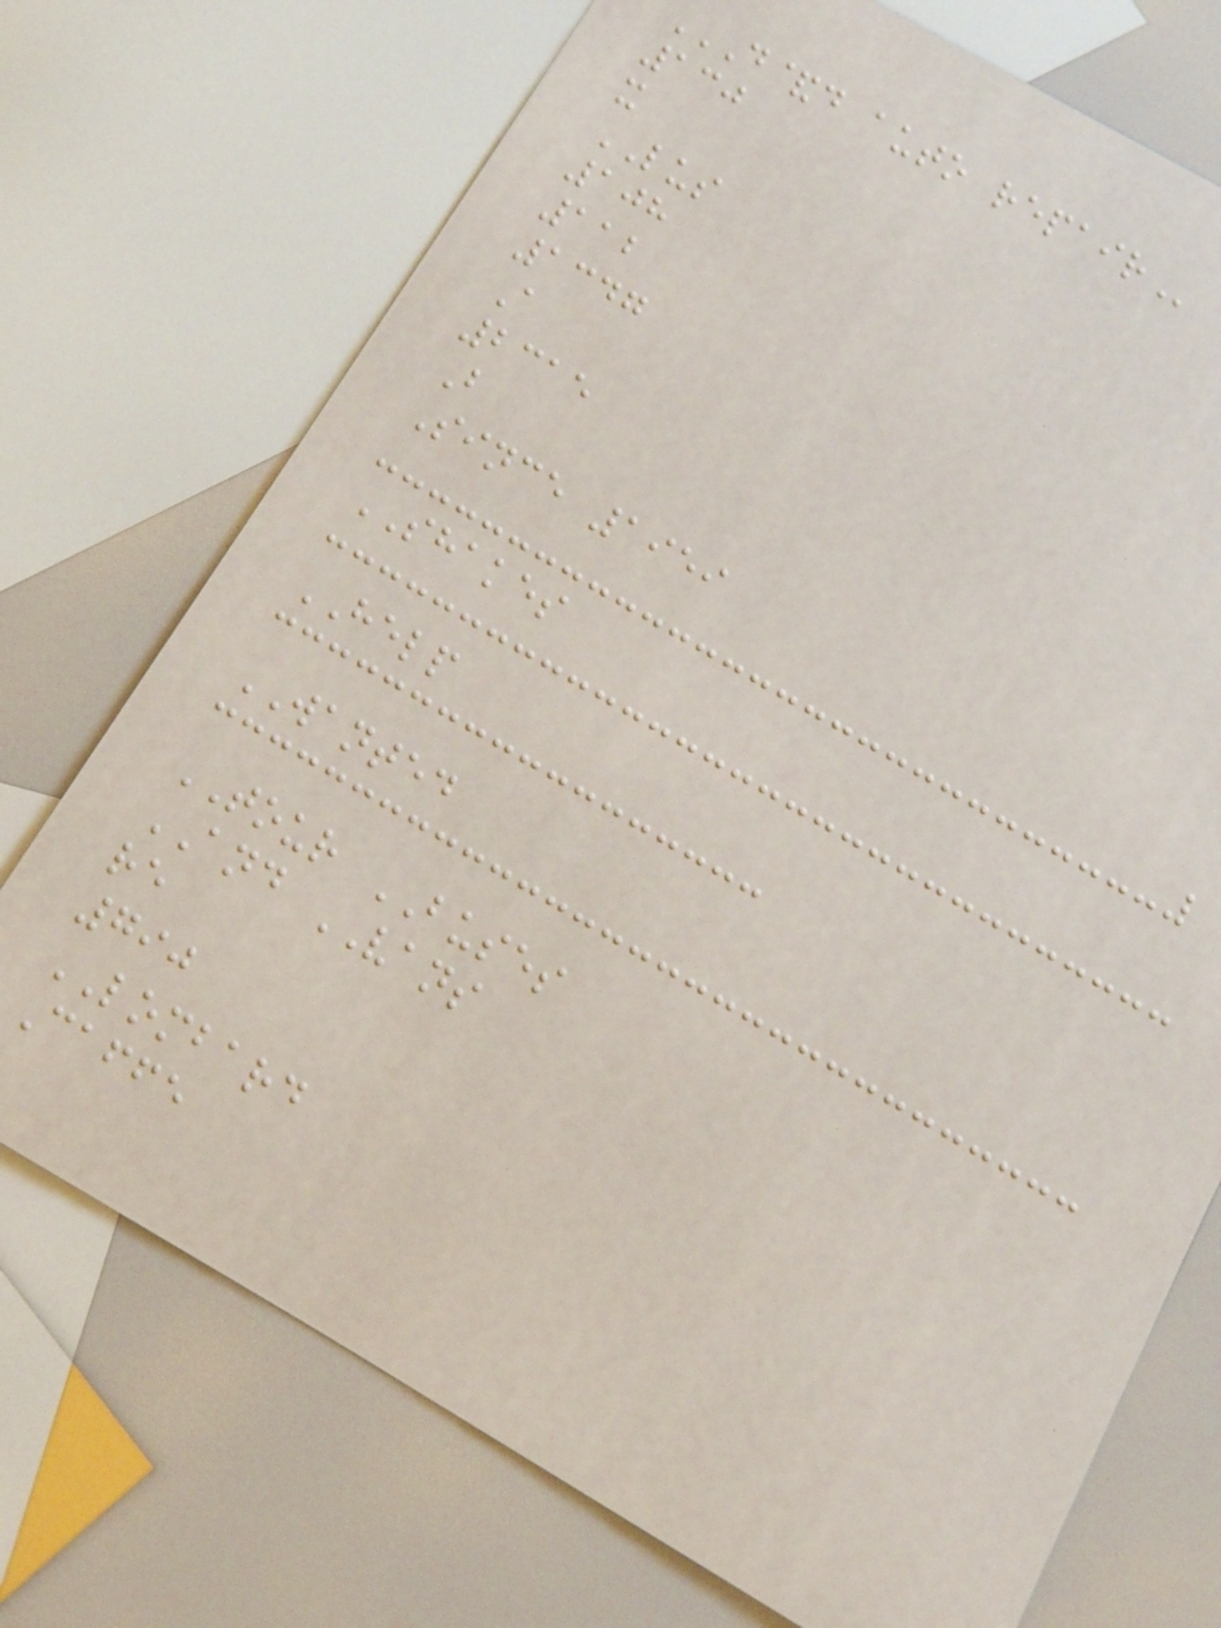D&D AUTO REPAIR
130
x
LUS
108
112
1347
A
2315
B
Since 1959
SHAKES
HELP
WANTED
TOUR BUSES
AND VANS
re
790
LOMBARD
Caffe
